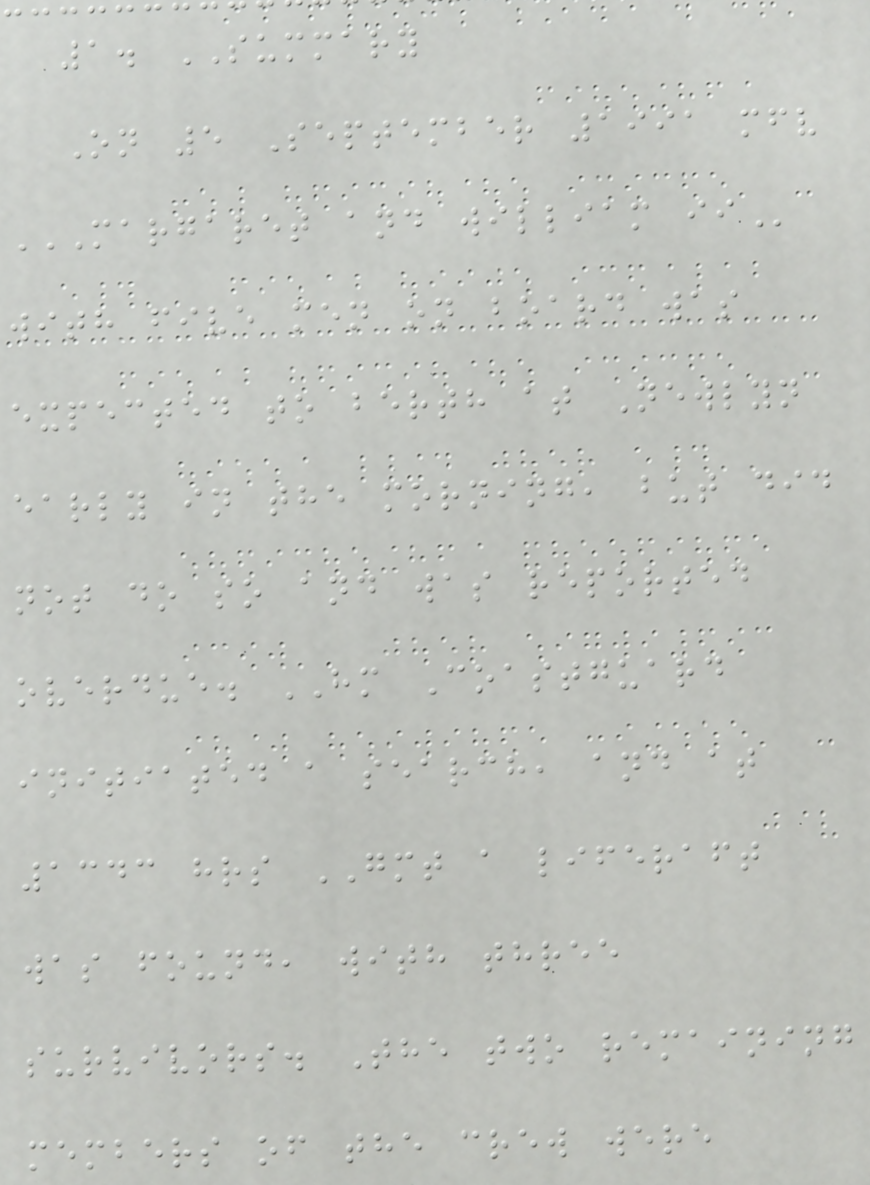1. SUMMARY
On 5 September 1991 mfv
MARGARET AND WILLIAM II
with five men on board was
expected to berth at Newlyn
early in the morning, but did
not do so and was reported
overdue. HM Coastguard
initiated a search, and at
1343 hrs GMT a liferaft
was found, with three
survivors. The two remaining
members of the crew were
